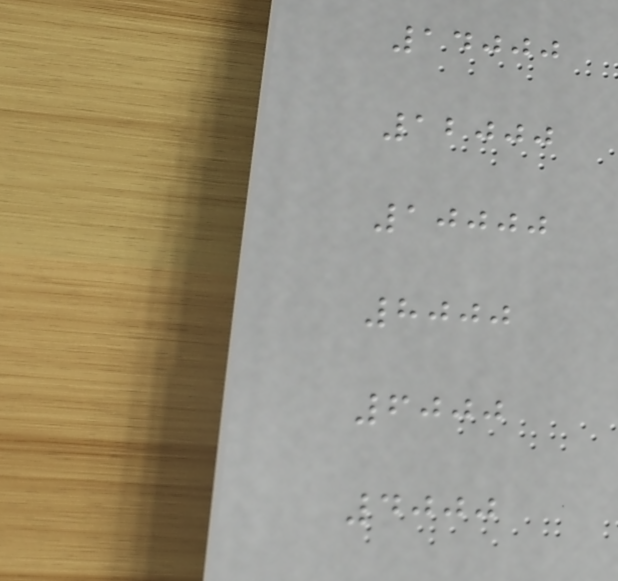14000
12000
10000
8000
6000
4000
